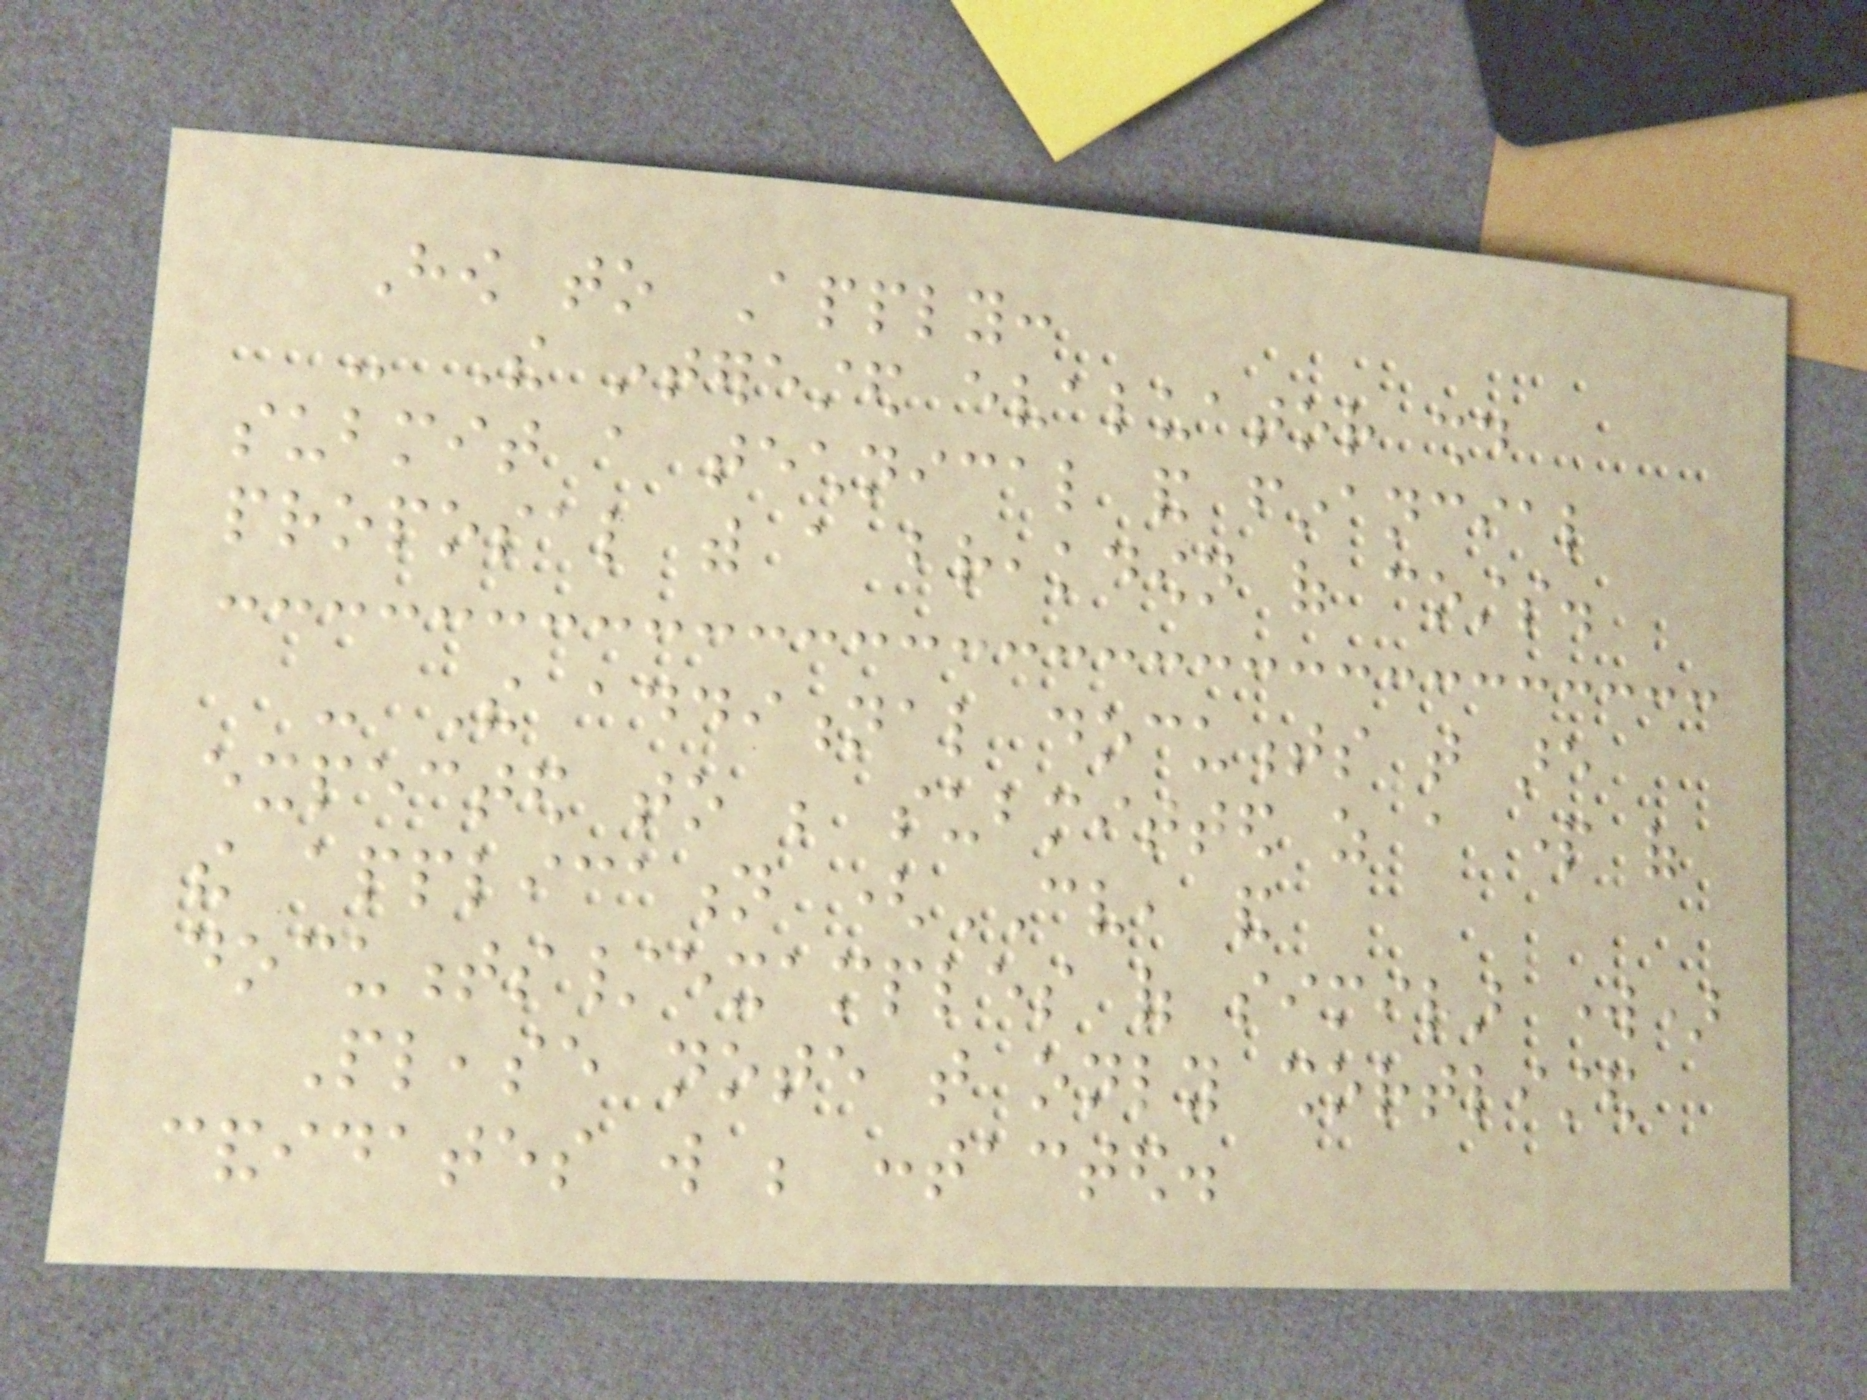How to Apply:
- The interested evaluator should
submit a technical and financial
proposal with a breakdown of costs.
- The additional documents that are
expected to be submitted as a part of
the application (CV, and
documents/examples of similar work)
Please note that only shortlisted
candidates will be contacted.
